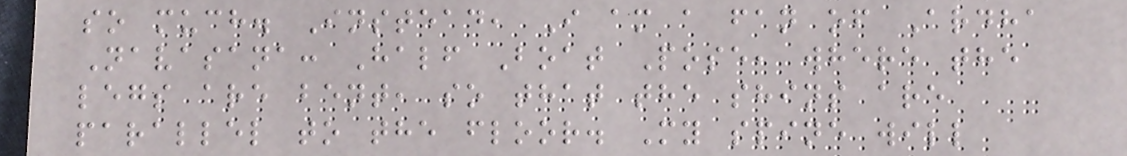so much. Instead, I am a fan of Ardha
Navasana: Half Boat Pose, where the
legs are bent, so that the shins are
parallel to the floor. My spine will
